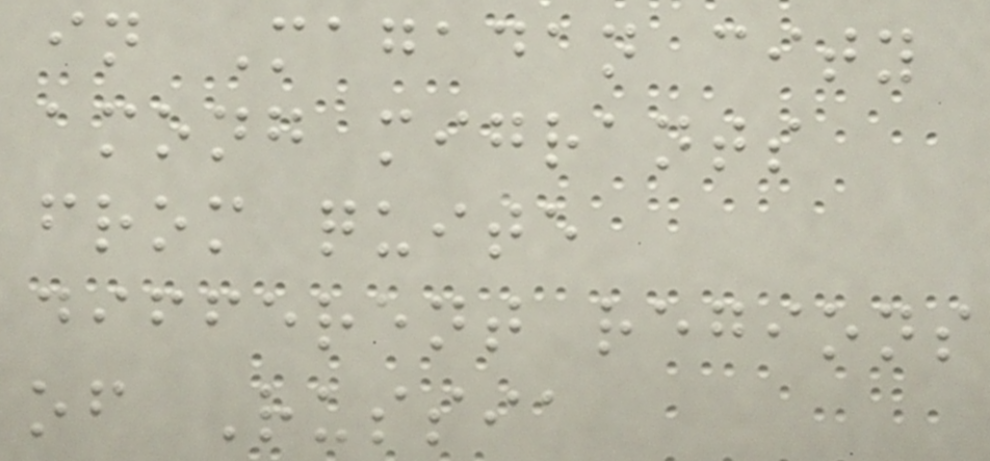in Magadan city
among migrants
from quite
different regions
of Russia
